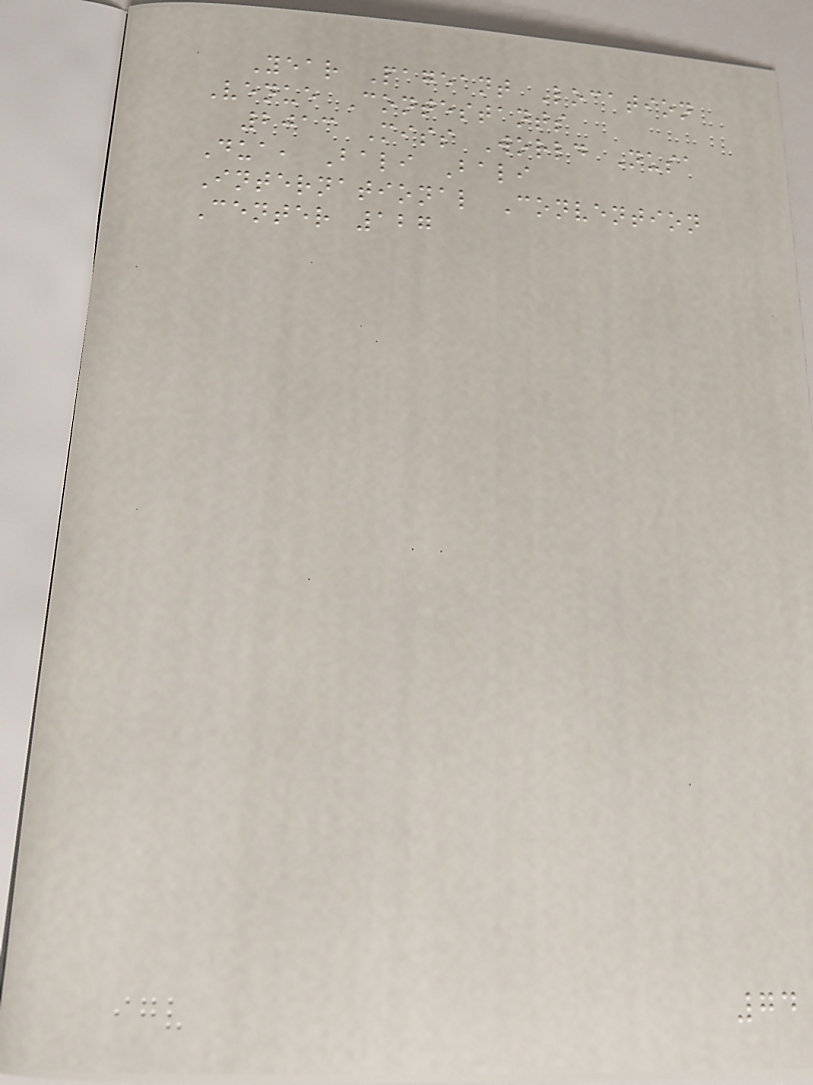Year Pageant Location
Venue Contestants
2013 Miss World Nusa
Dua, Bali Bali
International Convention
Center 127
74
